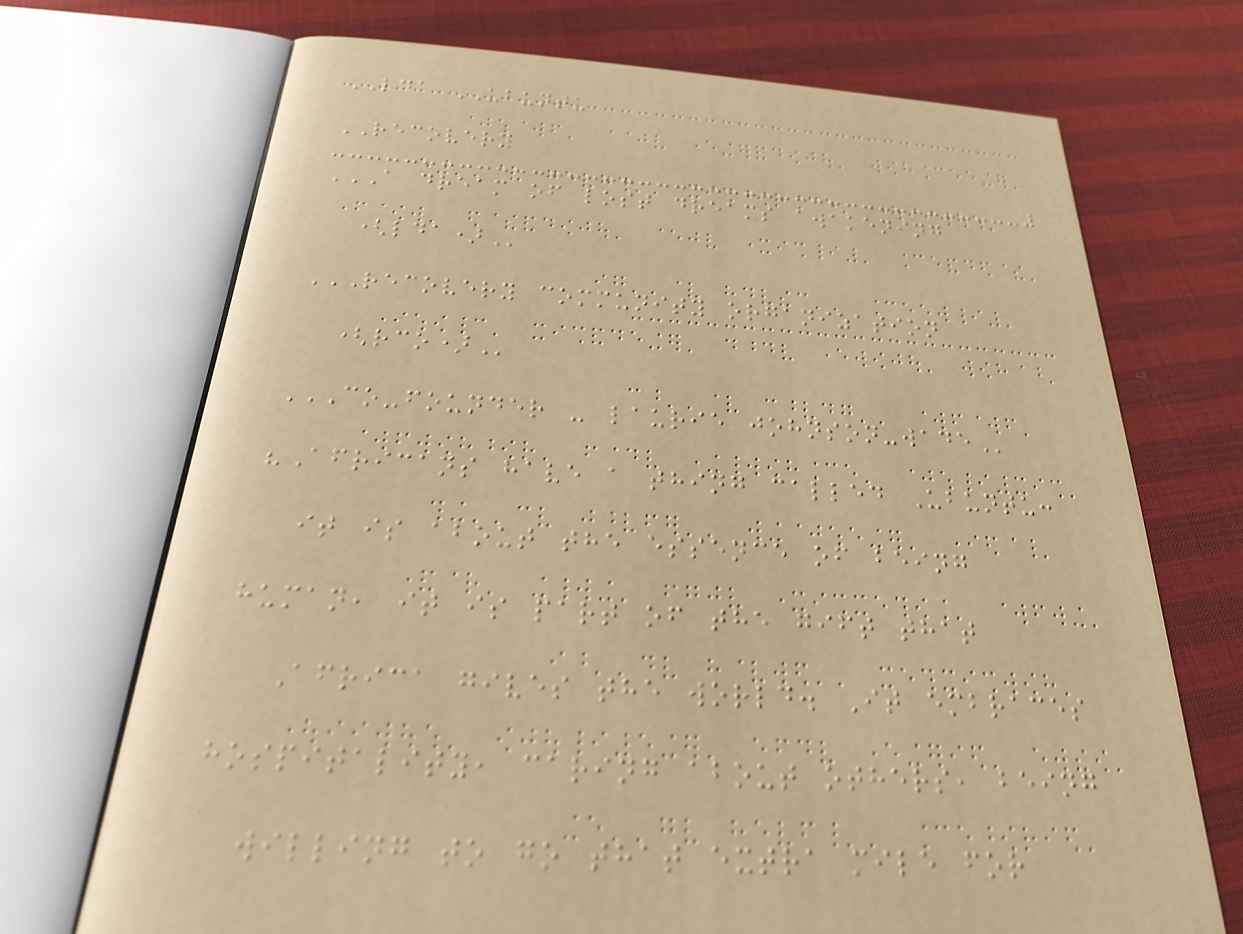LDA UBUNTU
RECOVERY
A DREAM OF LOST DREAMS AWAKENING
(LDA)
RECOVERY COMMUNITY ORGANIZATION
(RCO)
CO-FOUNDER - LAURIE JOHNSON-WADE
"Africans have a thing called Ubuntu:
it is about the essence of being
human, it is part of the gift that
Africa gives the world. It embraces
hospitality, caring about others, being
willing to go that extra mile for
